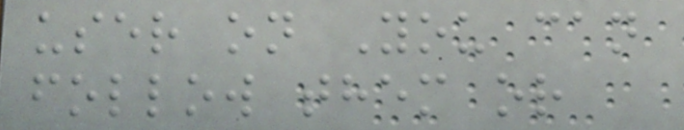user on You can
follow them or
